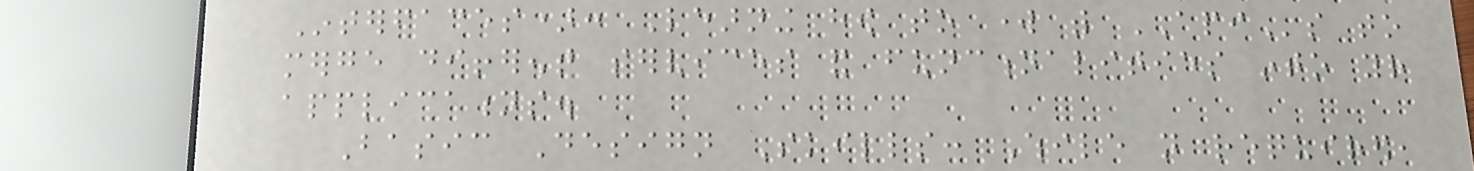Interfaces): Learning how to work with APIs to
merge different services and functionalities into your
applications.
Basic Design Skills: While not required,
